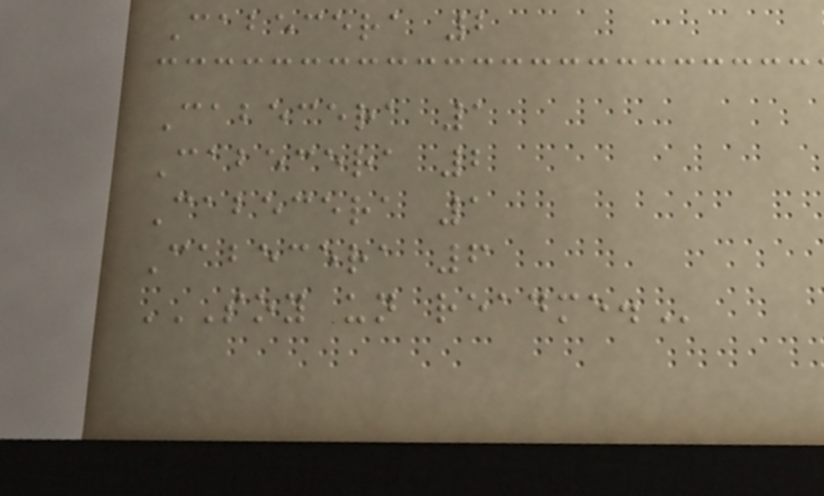Cabecera 2
Cabecera 1
Cabecera 2
Cabecera 1
Cabecera 6
SOY UN README.
